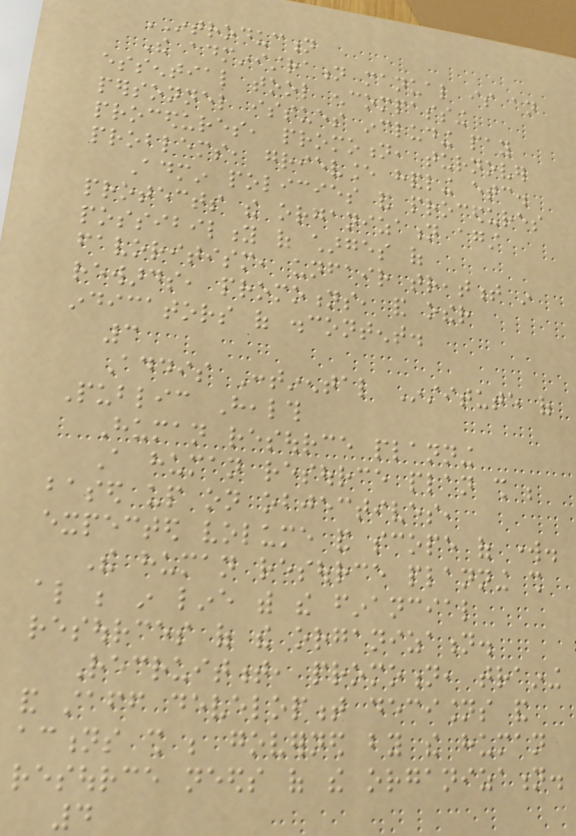INTRODUCTION
The administration manual is an
essential tool encompassing
personnel issues including pay
procedures, promotion, turnover
problems, grievance handling etc.
Admin policies and procedures
protects the organization against
possibility of charges of
favoritism, unfair treatment in
rewards, promotions, and other
indicators of discontent.
3
Addis Continental Institute of
Public Health
Human resource planning
A human resource plan shall be
based up on objectives,
expected volume and scope of work.
The human resource planning shall
also be in line with the financial
resources of the organization.
Recruitment, promotion, training
and staff development decisions and
actions shall be governed by the human
resource needs of the organization.
4
